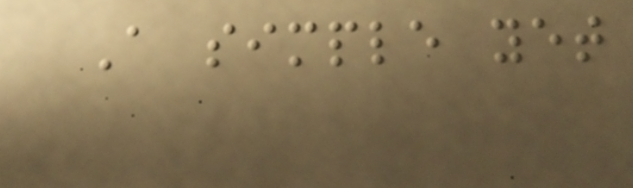A simple yet
